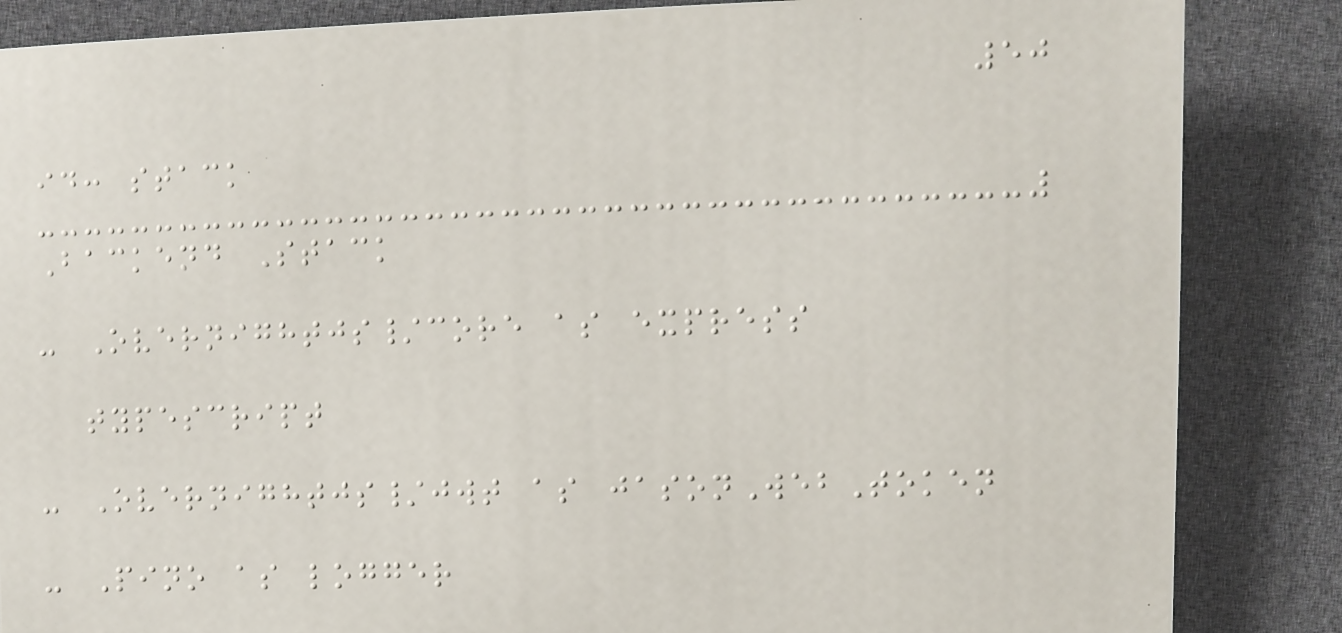50
id: stack
Backend Stack
- Overnightjs/core as express
typescript
- Overnightjs/jwt as jasonWebToken
- Pino as logger
